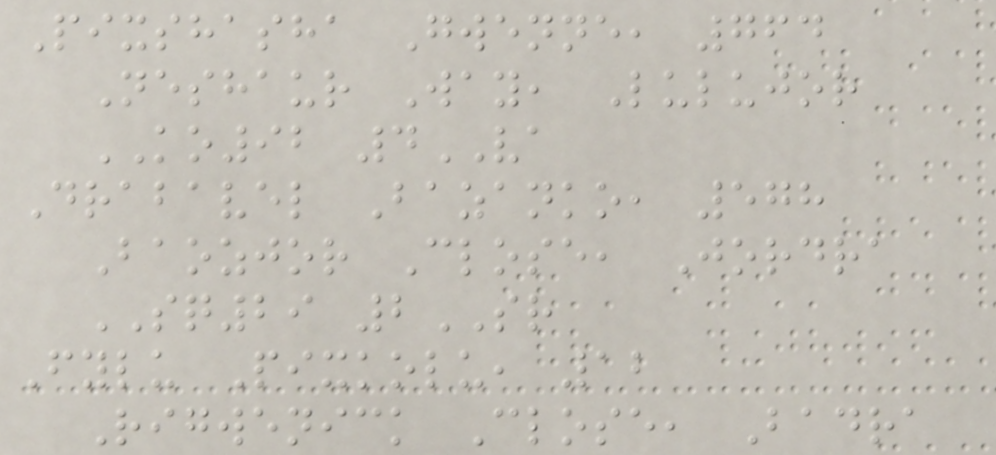Pixshasha Gwenne, 764
Neshaur Way, Lulujor
KO92 4VA
Drabavel Bazanko, 578
Baozjor Close, Jordra
SQ29 2SR
Fylu Pixkolu, 12
Rigwenick Close, Badra
